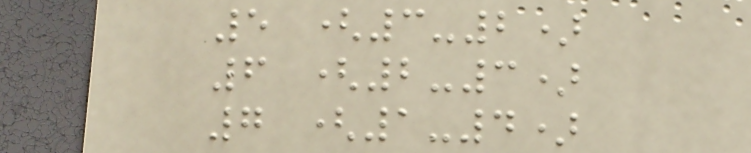5 (3-2)
6 (2-3)
7 (1-4)
